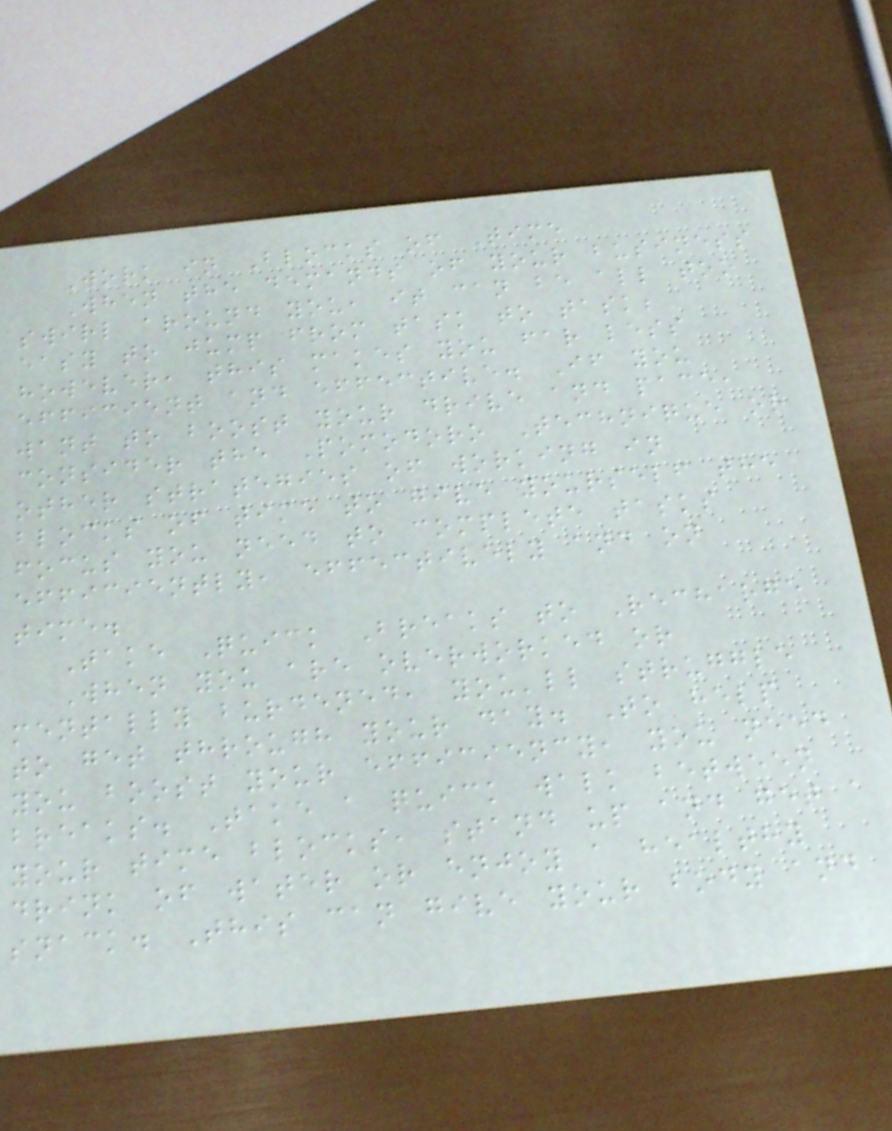Work in Blocks of Time
When the demands of your business
swirl around you, it can be all too
easy to jump from task to task;
however, this makes you far less
efficient and effective. If you
want to boost your drive and pace,
consider the Pomodoro Technique or
other strategies of working in
blocks of time to give yourself the
focus you need to complete tasks
efficiently, effectively and on
time.
Take Quick Breaks to Recharge
When you are overworked or
mentally burdened, you'll struggle
to get through your day. To help
you boost your efficiency, you need
breaks. Take a quick walk between
your time blocks, stand up and get a
drink of water or enjoy a healthy
snack. This can give your body and
